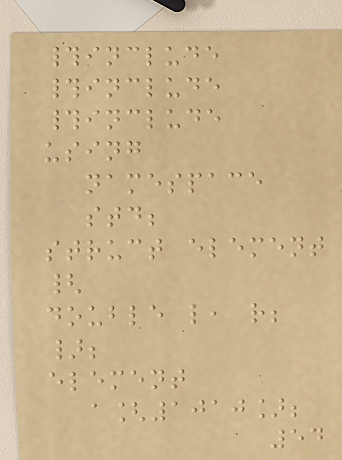#include
#include
#include
using
namespace
std;
struct element
{
double l, r;
};
element
a[1010];
54
